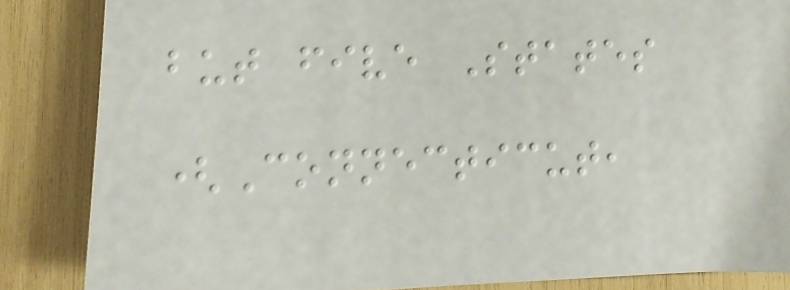but five States
(Connecticut,
